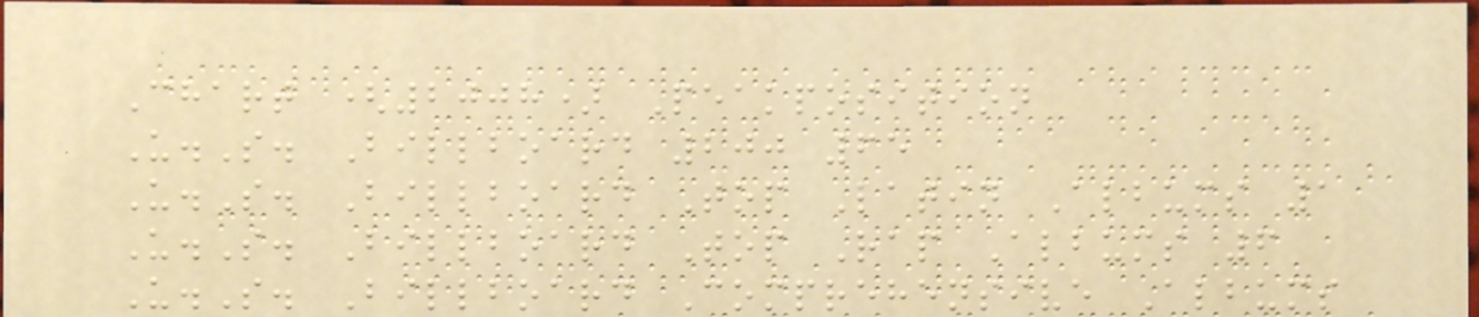Chart (2008) Peakposition
U.S. Billboard 200 65
U.S. Billboard Top Latin Albums 1
U.S. Billboard Top Rap Albums 6
U.S. Billboard Comprehensive Albums
